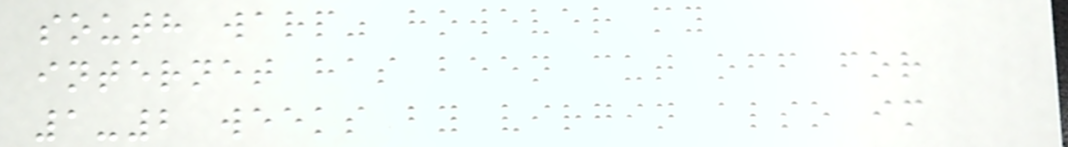south warp" however my
internet has been cut off for
1-2 weeks by virgin also im
